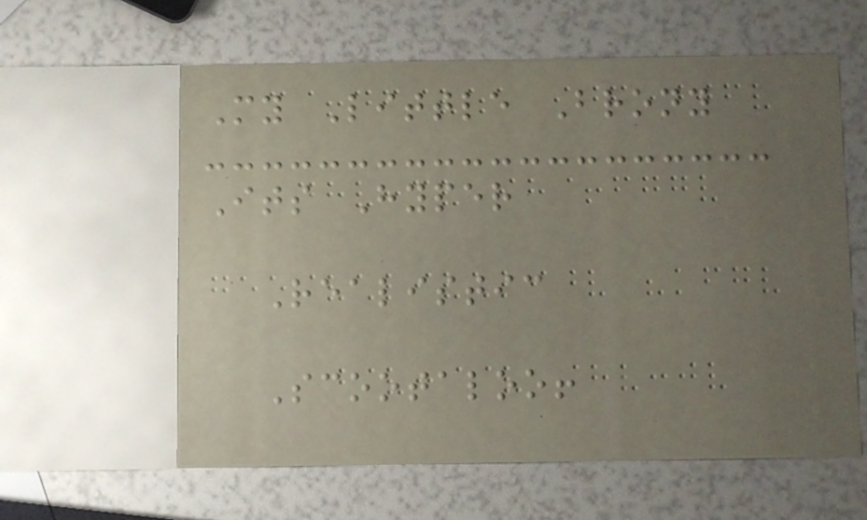My Little Brony
Its Hyper
Realistic
Scootaloo!
